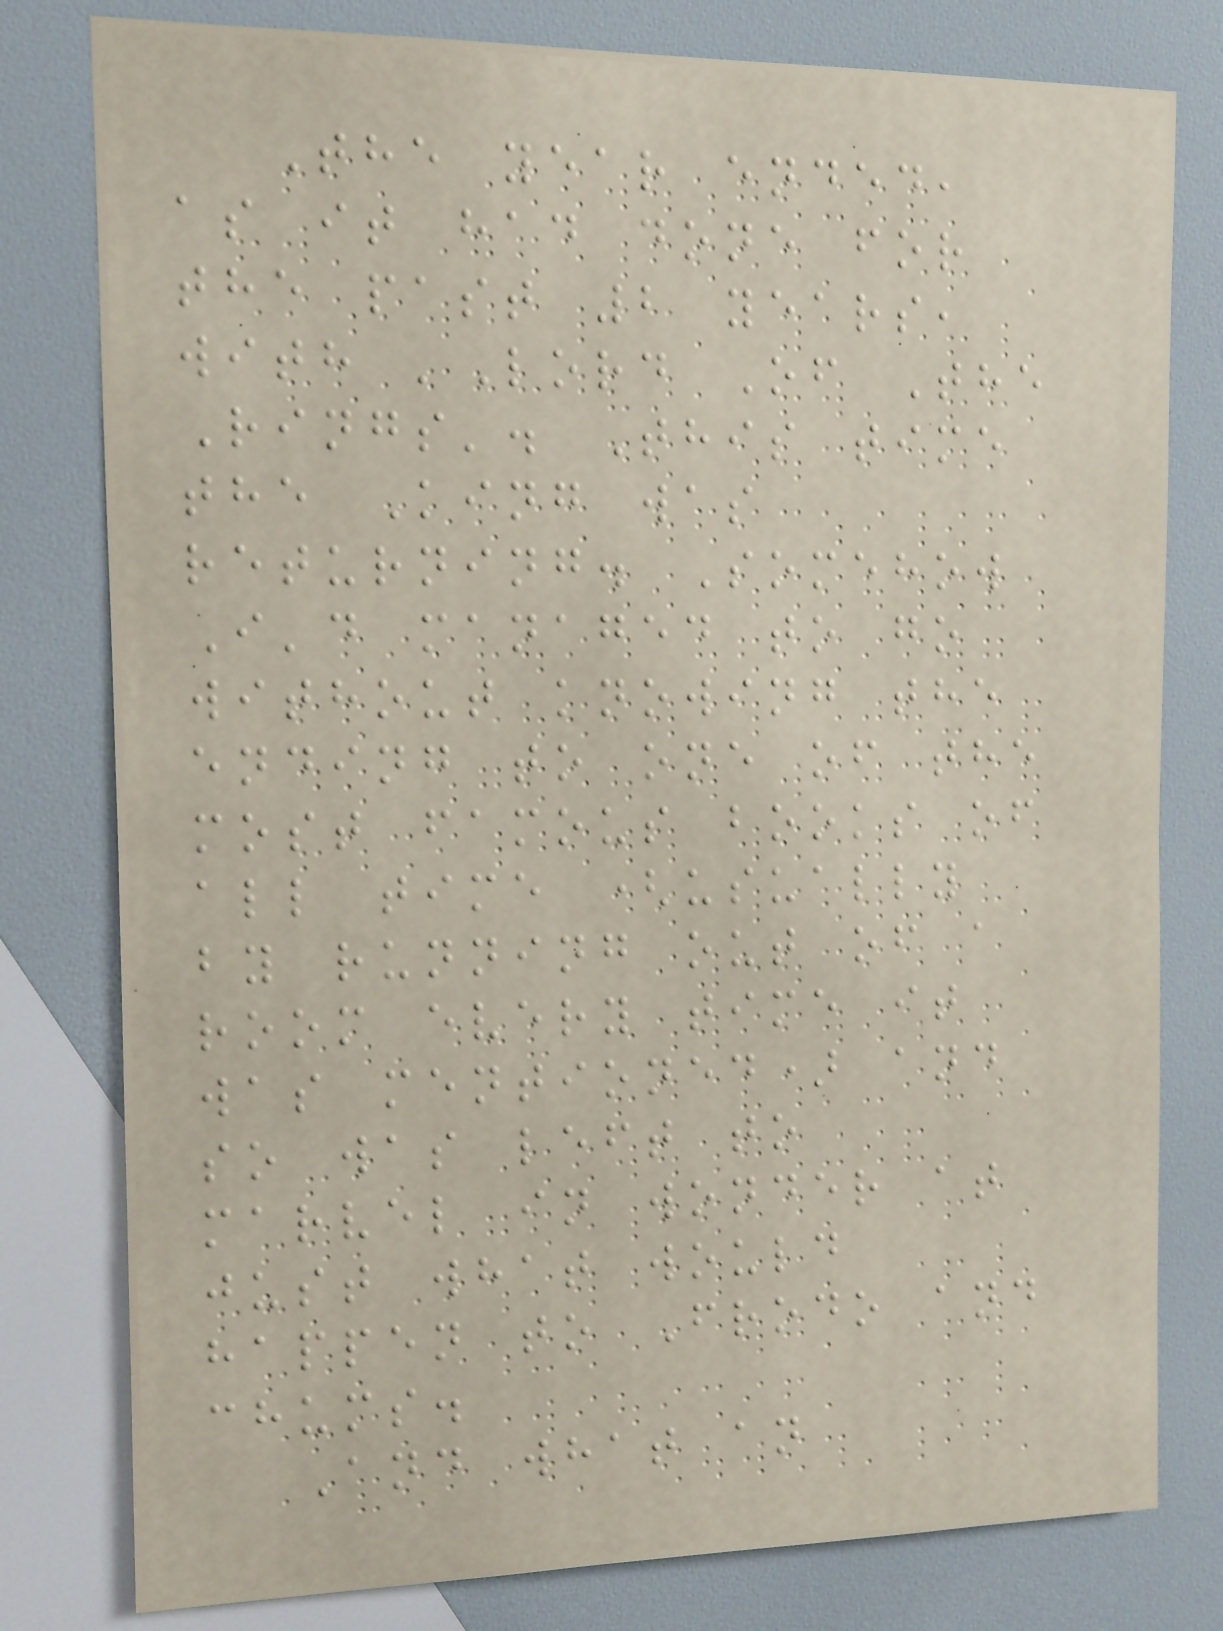The year ended,
as it had done for
the past 2 years,
with 'Lord Of The
Rings'. This time
the King was
returning. Somehow
I'd managed to go
without knowing the
ending to one of the
most famous books of
all time (usually
by running out of a
room every time it
was mentioned) and
so was left to
marvel in wonder at
just what would
happen to Frodo and
chums.
And what an
